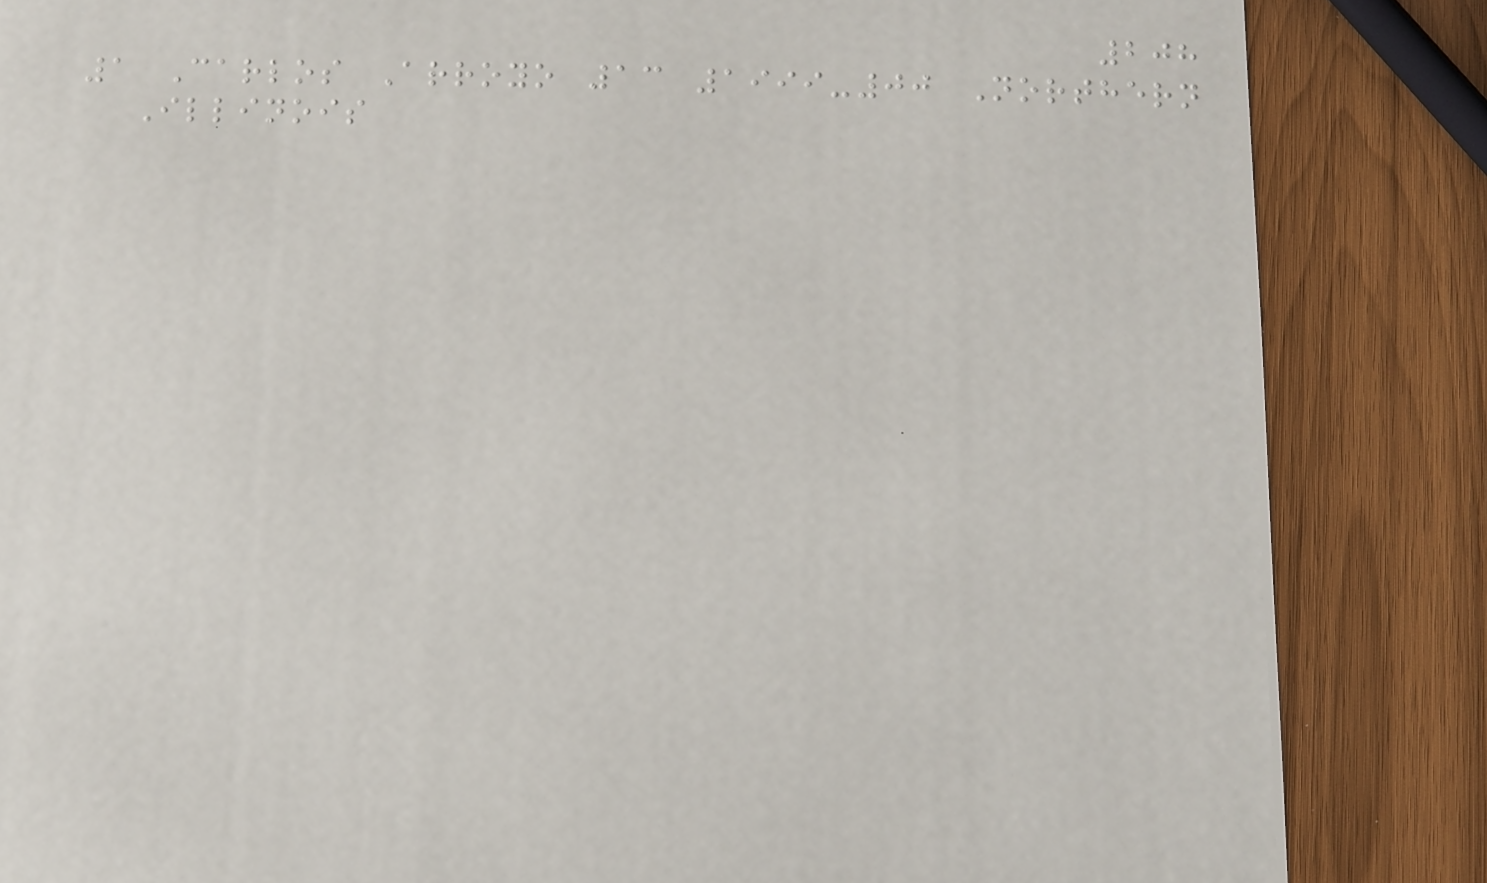208
1 Carlos Arroyo 13 1999-00 Northern
Illinois
